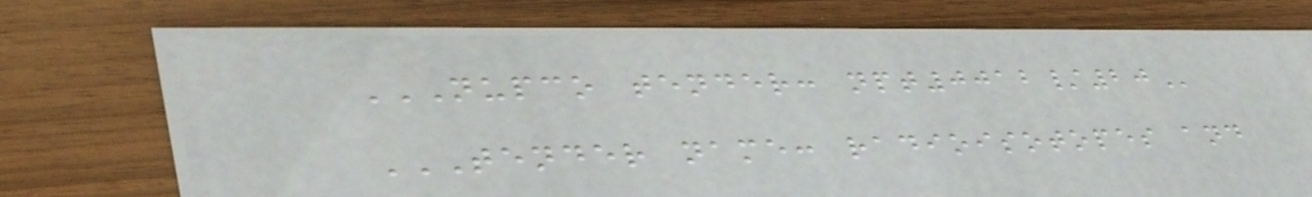NUPCO TENDER: NPT0012/20
TENDER NAME: RADIOISOTOPES AND
